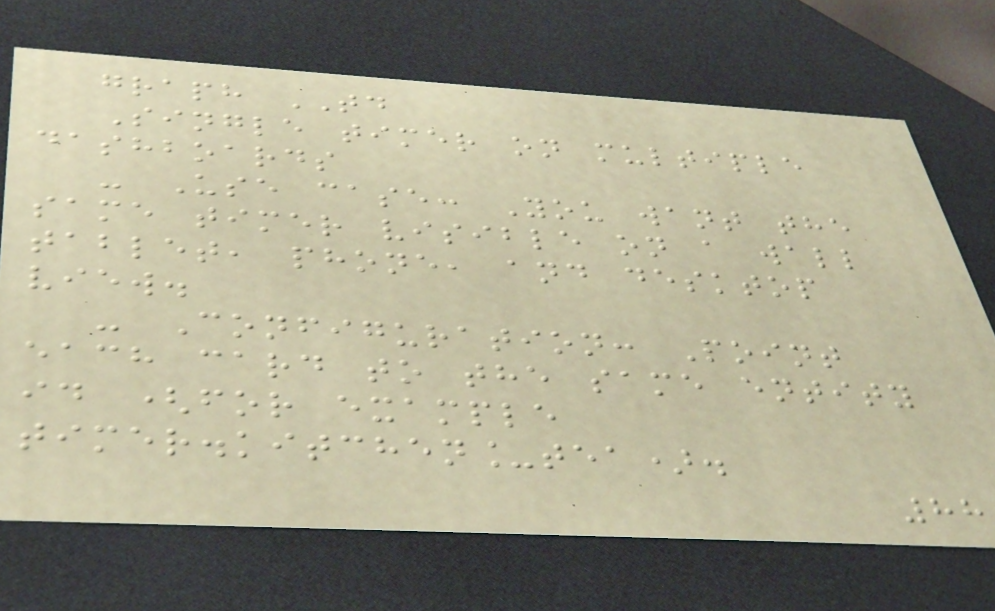graph TD
Single timer on multiple
dashboards
- Use case: You want the
same timer visible on a wall
tablet, phone, and desktop
view.
- Configuration: Point
each card to the same entity
id (for example
timer.kitchen_tea).
88
